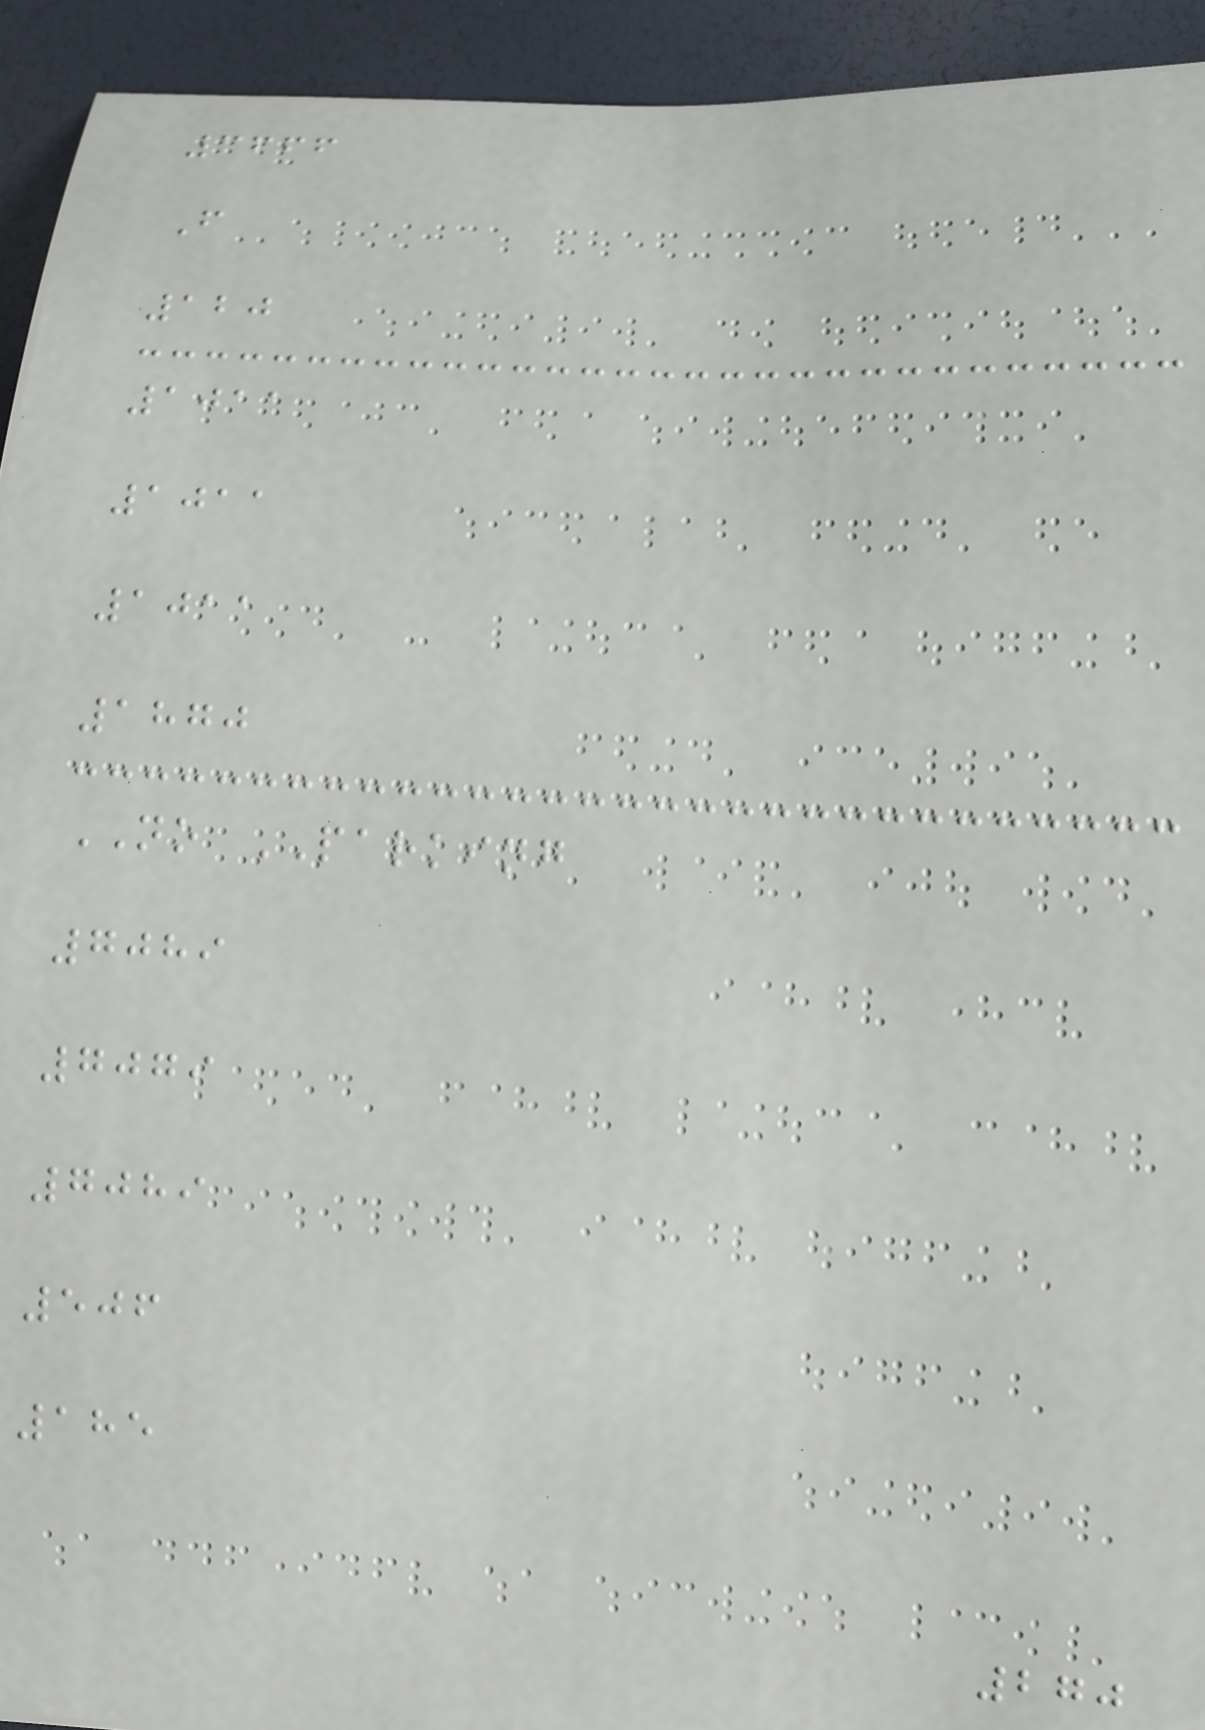3666
F
120
1011
1011
1011
1870
NO PARKING
7089
7079
7089
506
185
270
